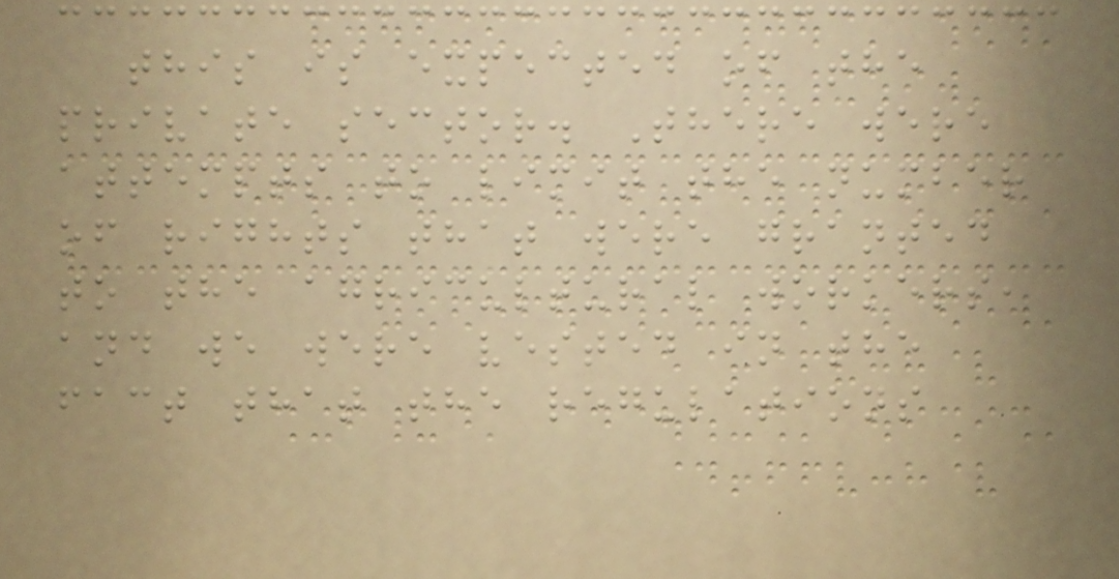this is expected of the
private sector. There were
attempts to limit the number
of rights that were granted
to the agricultural workers,
and we were vested in the
fact that the regulations
